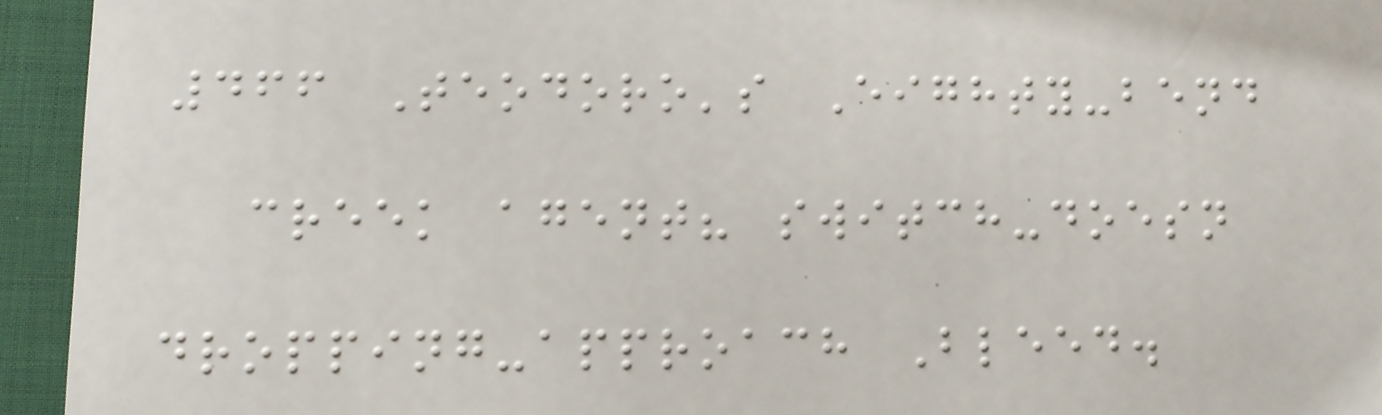466 Teodoro's Eighty-bend
creek agent? switch-doesn
dropping-approach Bleed.
